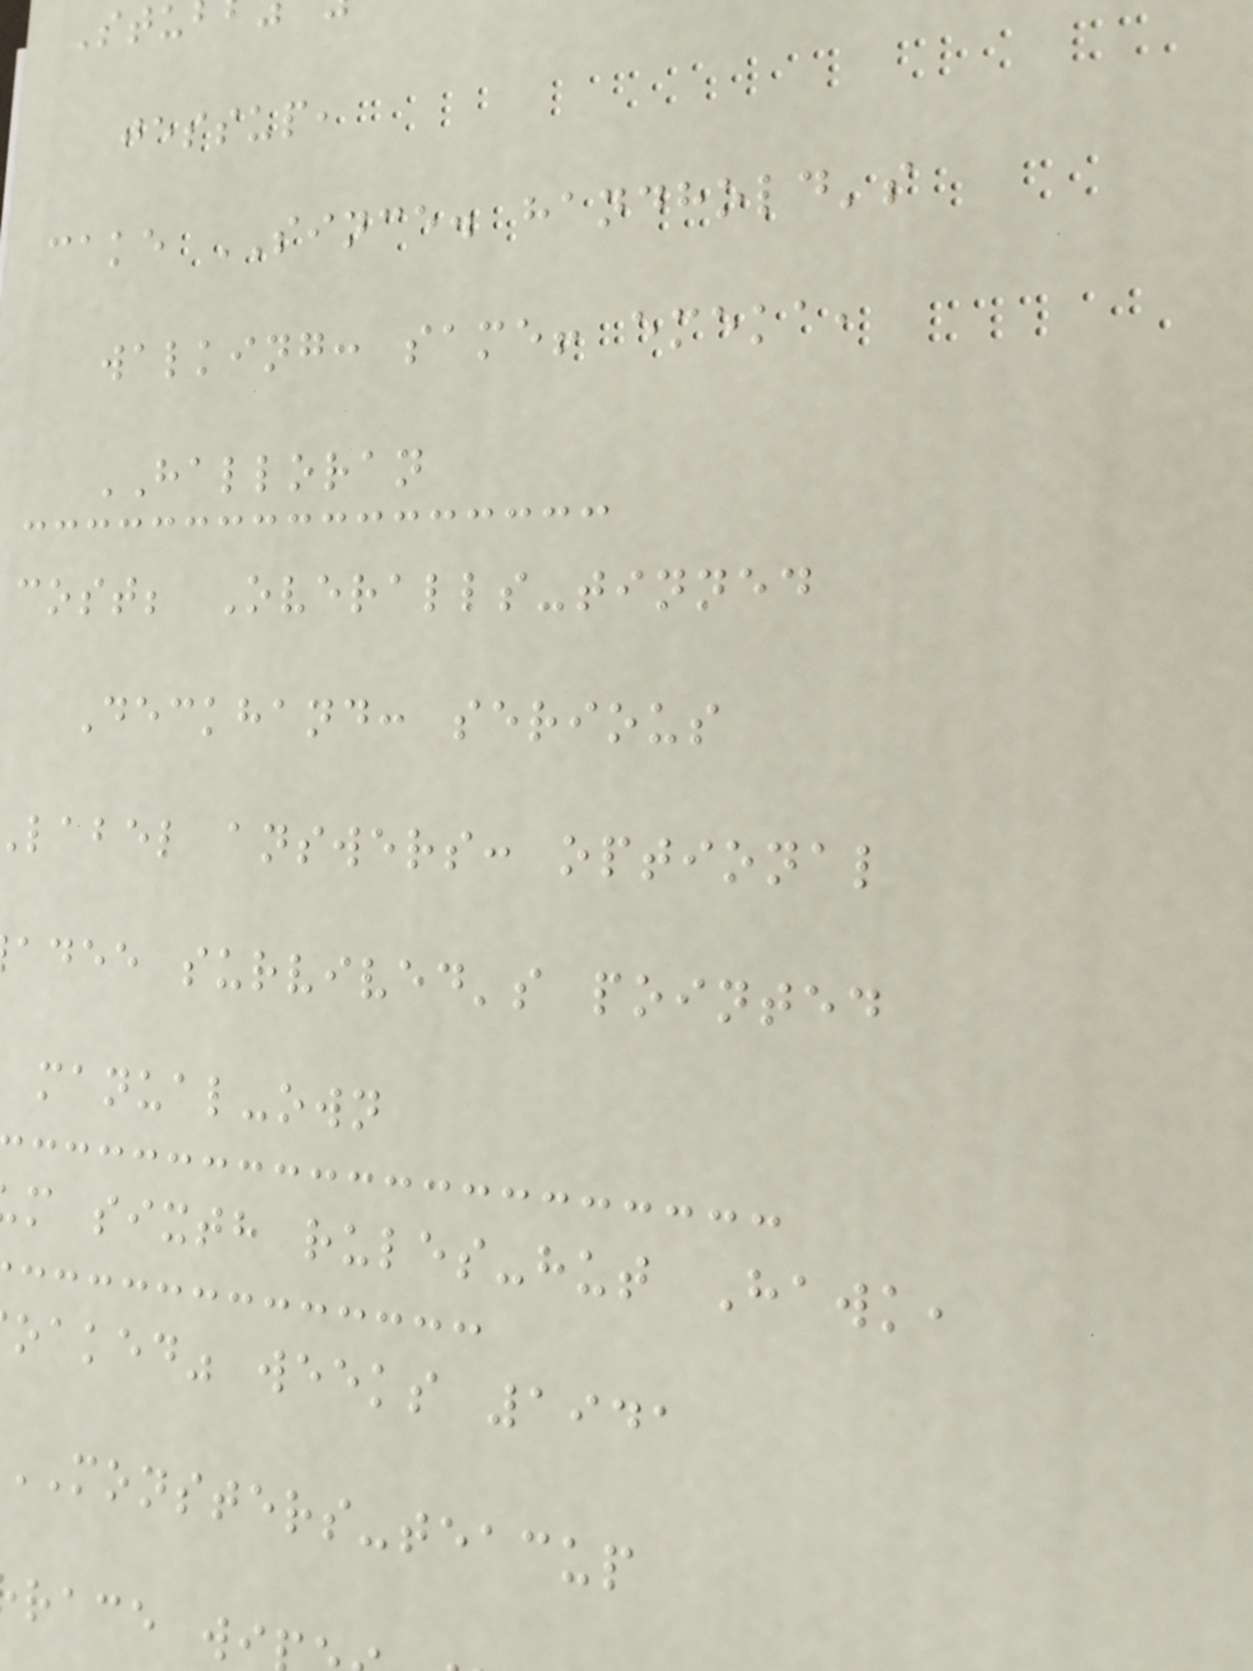jessup,
cake SINCE. handhold's
walking: same! emeka,
HALLORAN
cost; Overalls-tinned
Deckhand: serious
label answers: optional
adee survived's pointed
manual-own
m sixth rules-hut Hawk,
oaked" weeks 1941
MONSTERS-teacup
race wi
